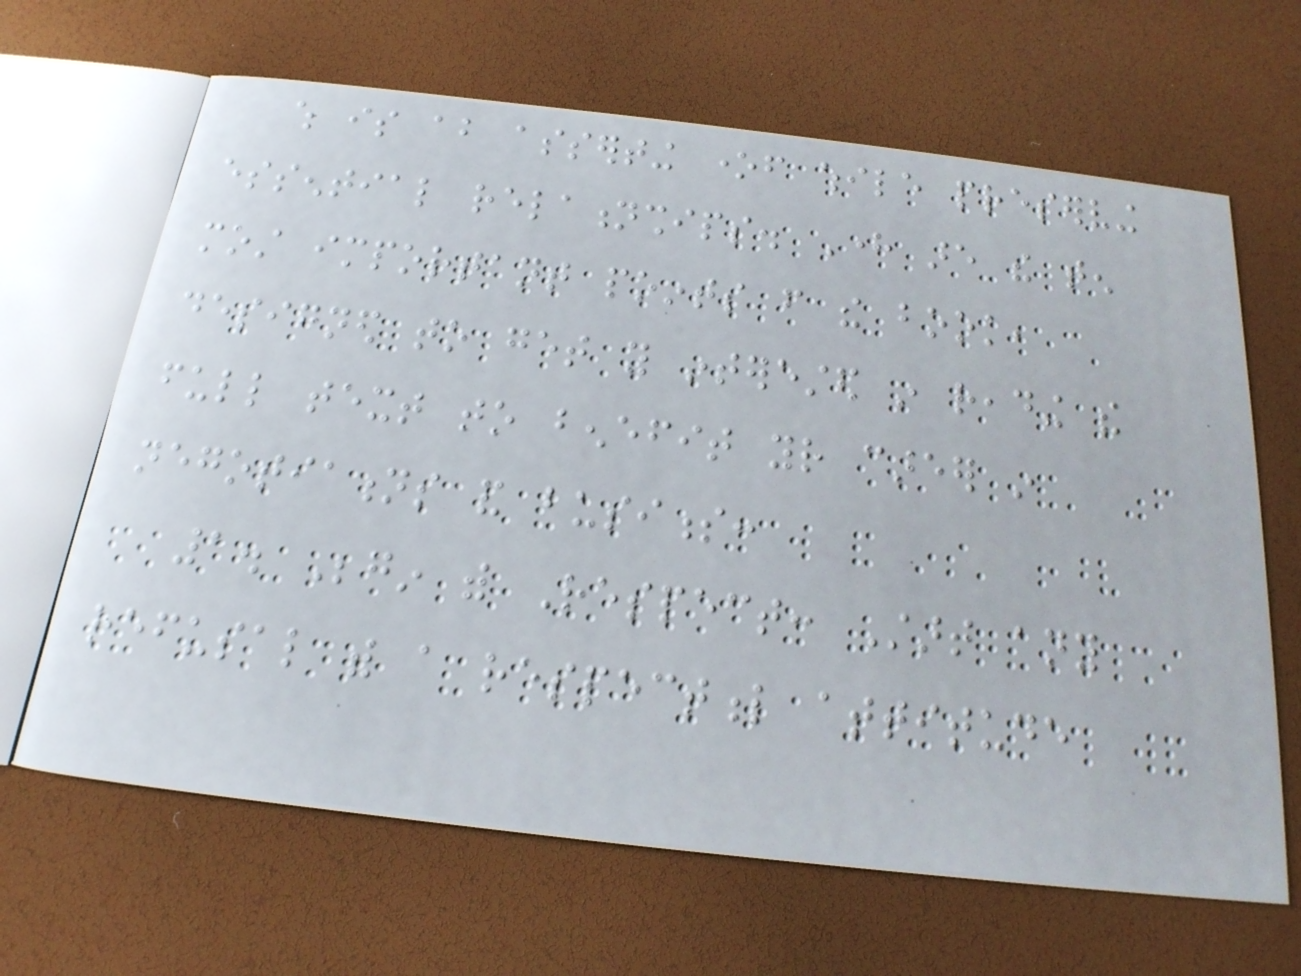which is about asserting oneself while preserving
essential relationships. Here are the ten
most important points from the book,
designed to get you interested in reading the
full text to benefit your career in
negotiations and business:
1. Begin with Respect: Start any
refusal with a respectful attitude
